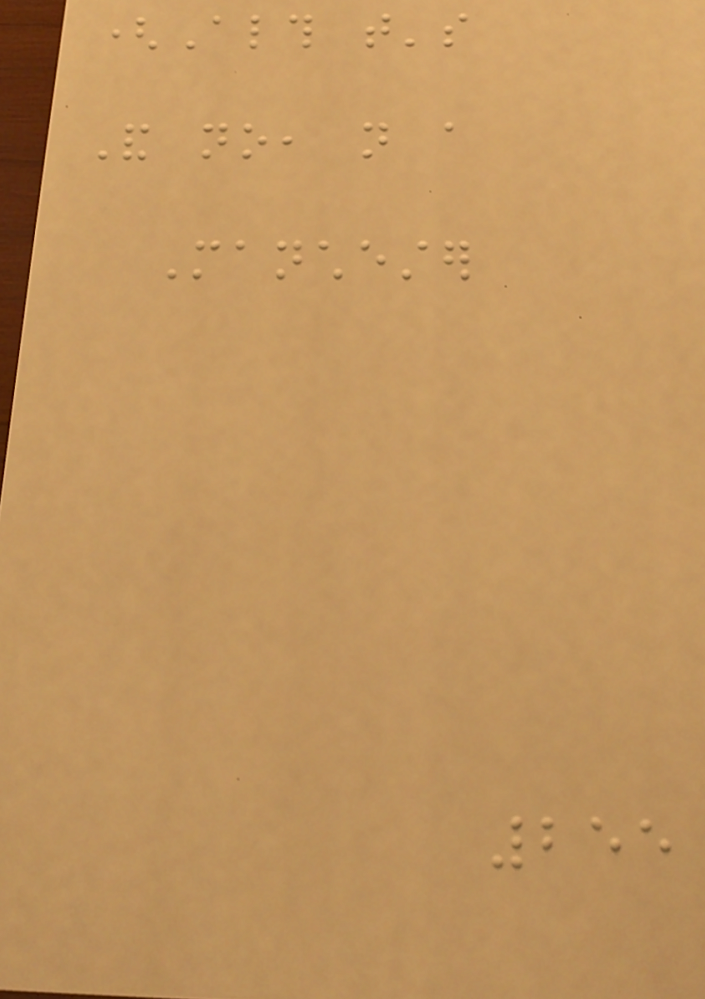(Although that's
And no, not a
Manchester
255
